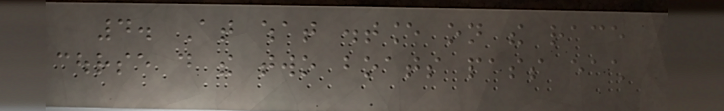4. At what distance on the race
course do the two boats pass each
